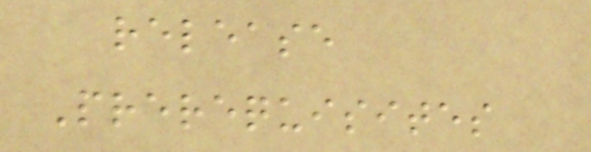release
Prerequisites
